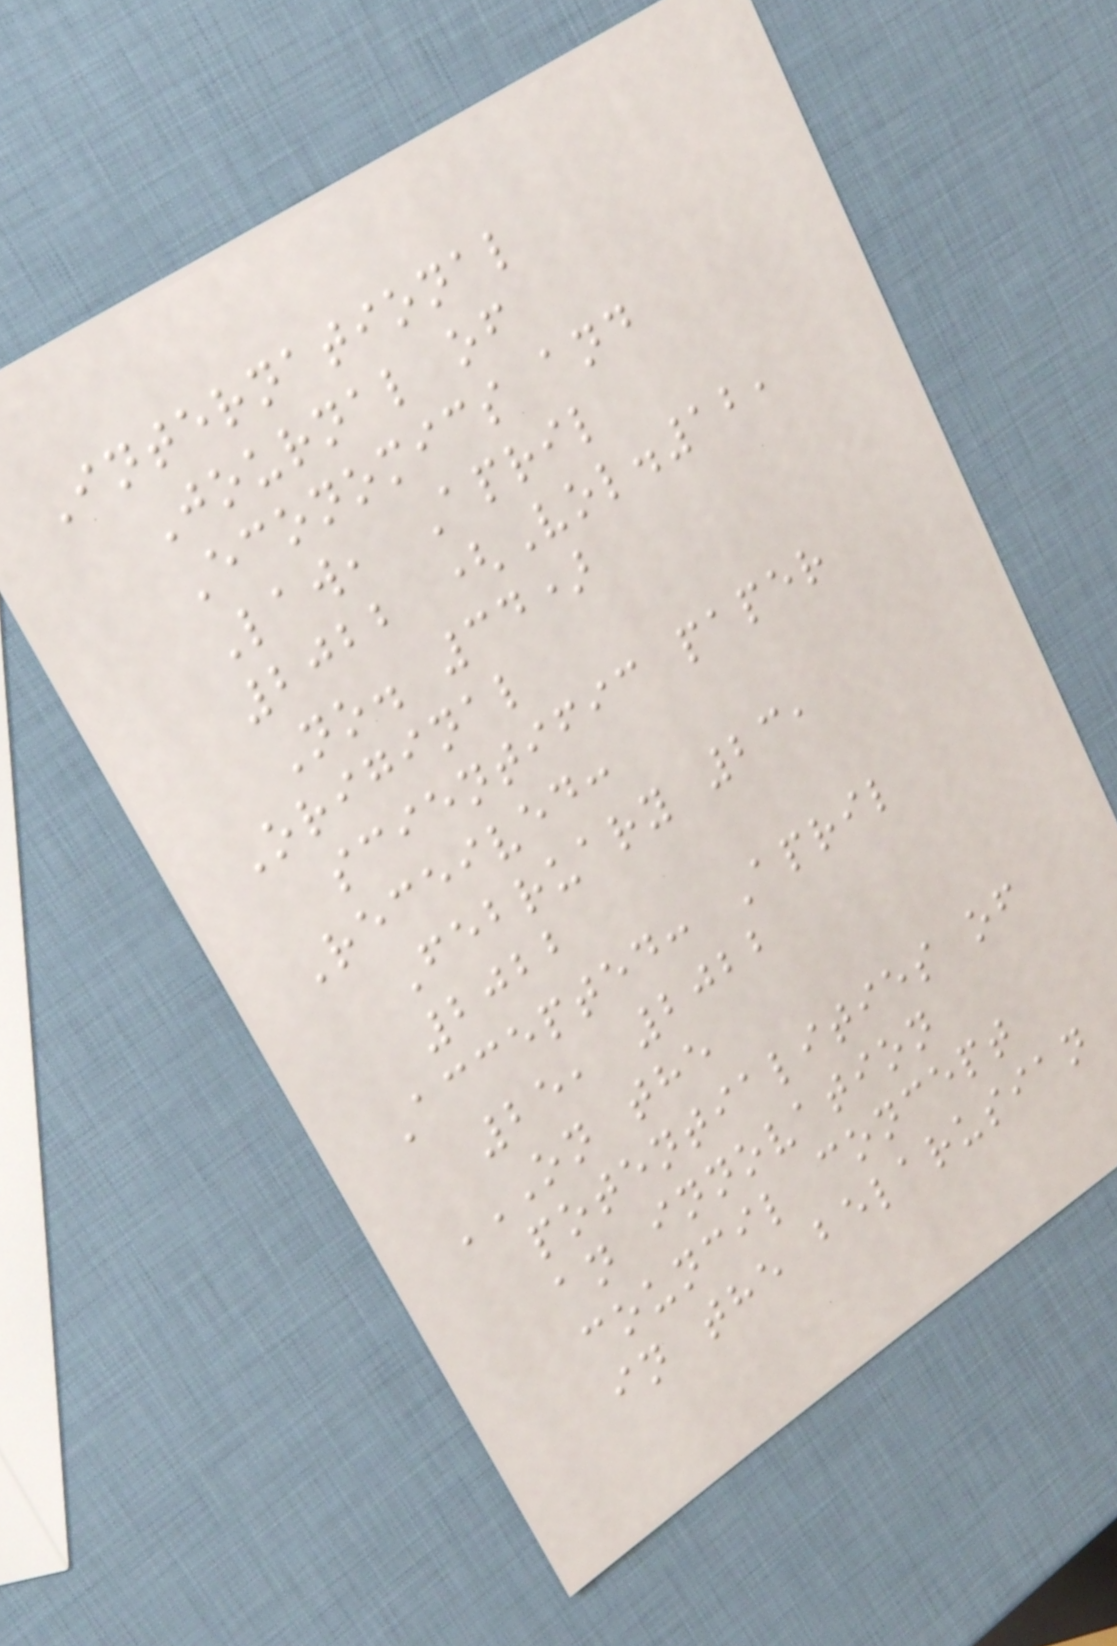International
Journal of
Economics and
Law, April
2022 (Vol.12,
No. 34)
Original
scientific paper
Received:
February 23,
2022
Accepted: April
25, 2022
ON THE
POTENTIALITIES OF
AN INNOVATION
COUNCIL CONCEPT
IN THE BELARUSIAN
